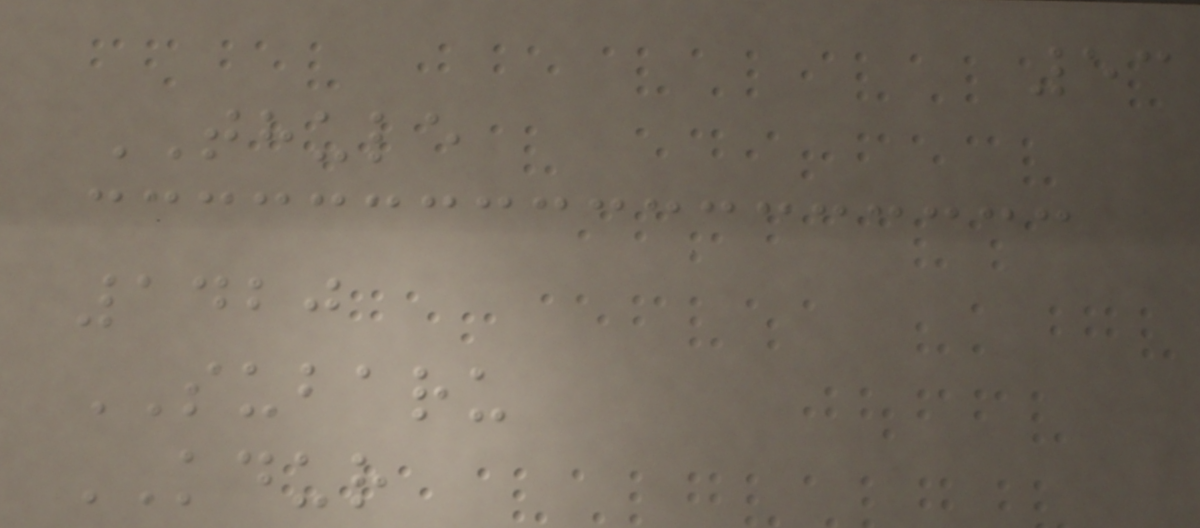53
THULE
1420
SUBARU
KDUR
